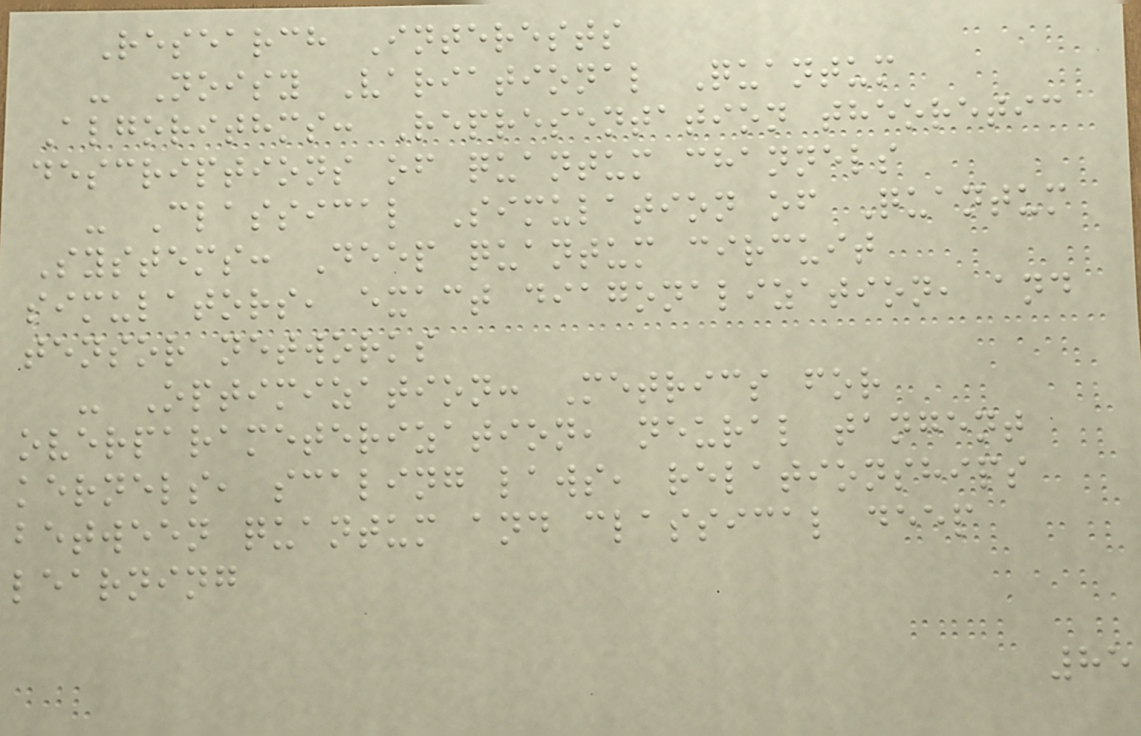Research Interests
- Noisy Variational Quantum
Algorithms: Representation theoretic
descriptions of quantum channels
- Classical Simulation of Quantum
Systems: Deep quantum circuit
simulators, exact diagonalization, and
tensor networks
- Optimization: Metrics for
overparameterization, neural tangent
kernels, scaling laws, relationships
between quantum and classical deep
learning
85
